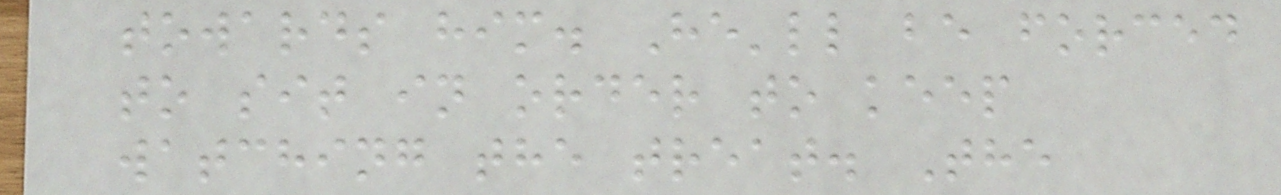towards him. He'll be forced
to sit in order to keep
watching the treat. The
